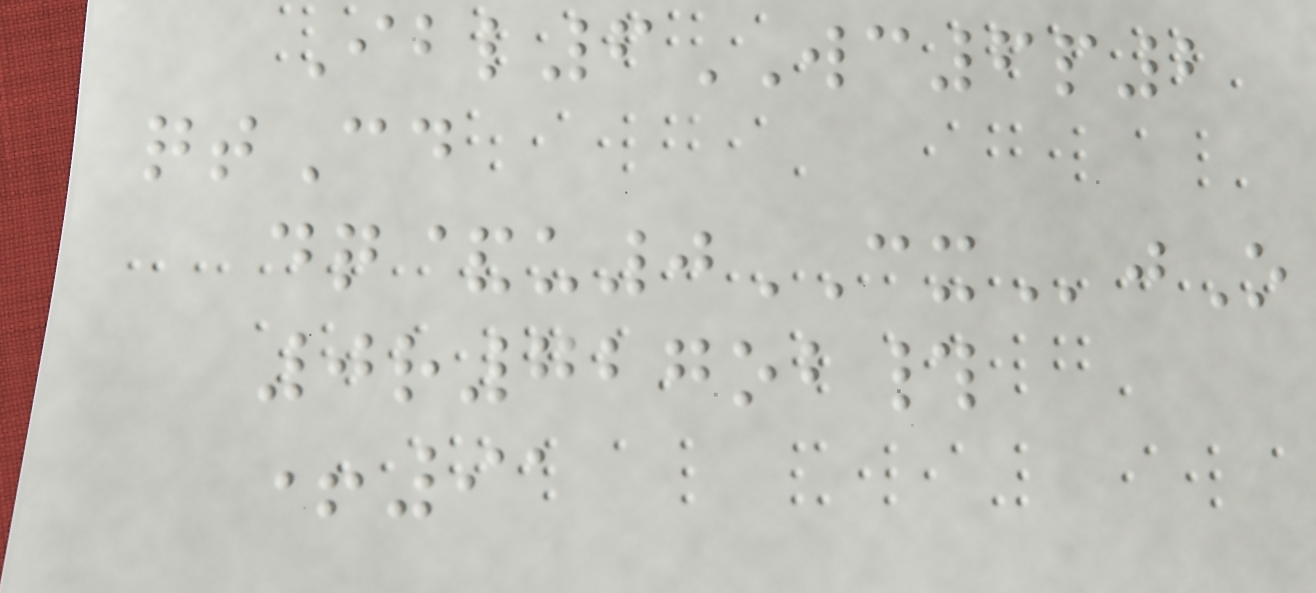Ibl6WC6p2
qtCd
dq&u0CXjO
0r727ob#
+91
